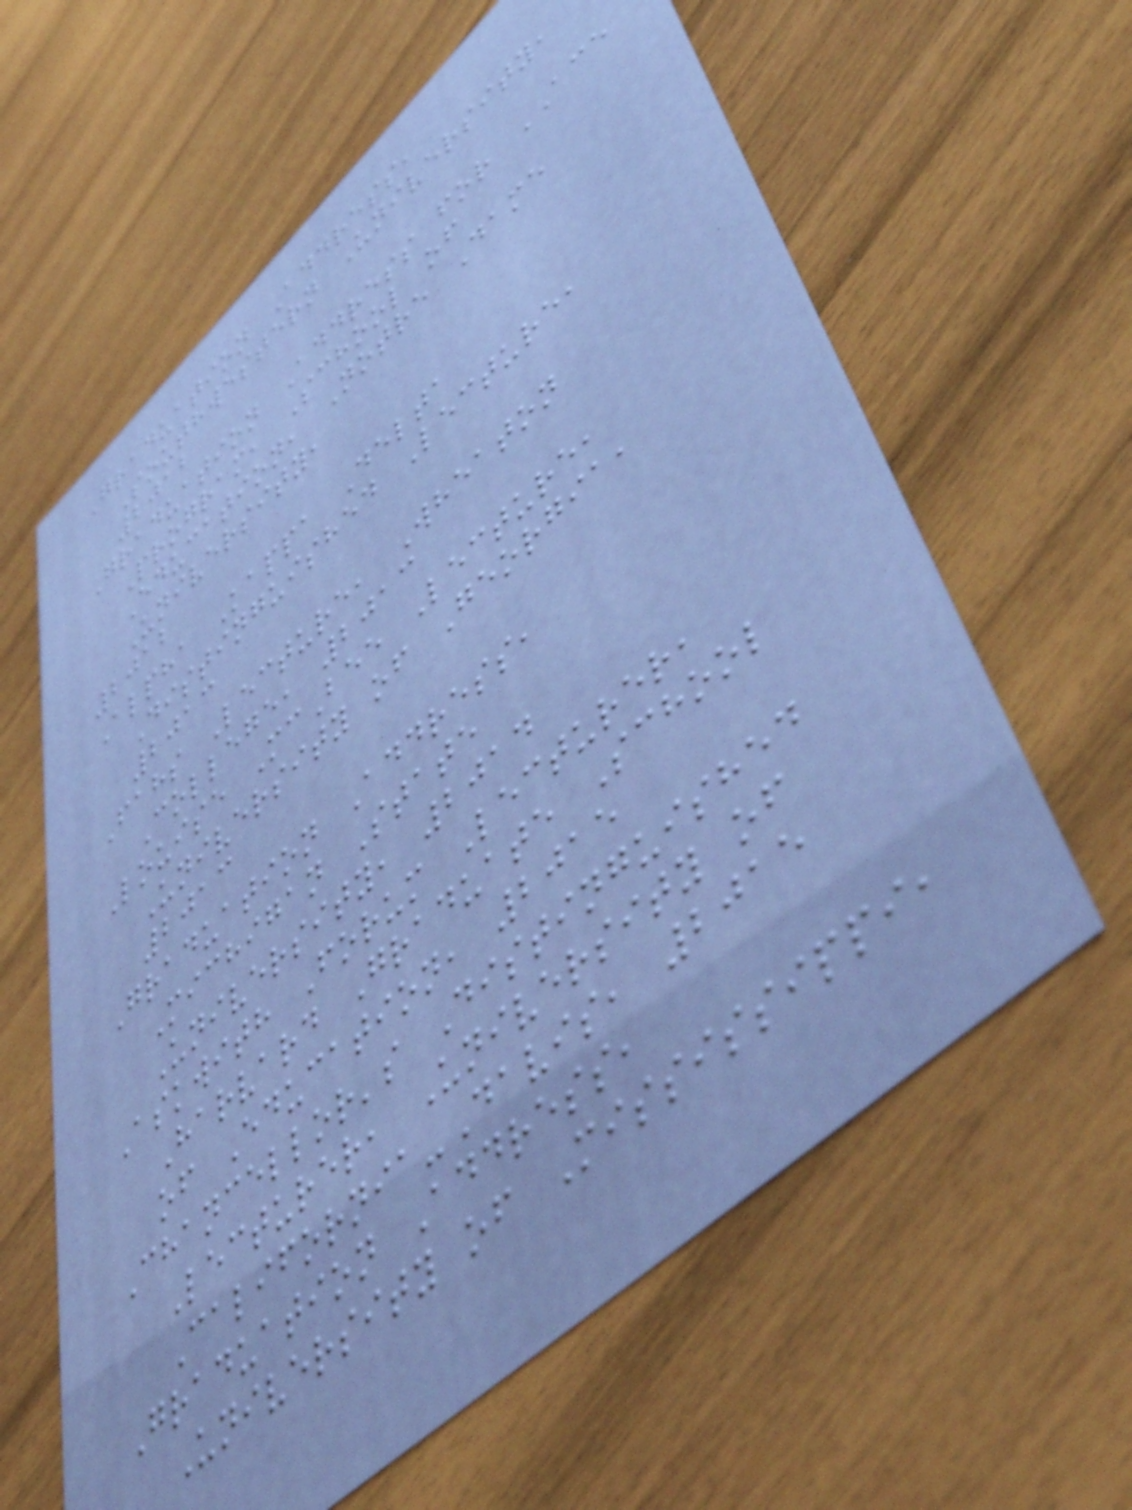Graduation Address,
Southwestern University,
2012
Graduation Address for ACE
Program, School of
Education, Notre Dame
University,
2012
Alpha Kappa Delta
Distinguished Lecture,
2013
Fahs Lecture, Wheaton
College, 2013
Louise McBee Lecture,
University of Georgia,
2013
Graduation Address,
Michigan State
University, 2014
Askwith Forum Lecturer,
Harvard Graduate School
of Education, 2015
Chancellor's Distinguished
Lecturer, University of
California-Davis, 2015
Graduation Address,
University of Mississippi,
